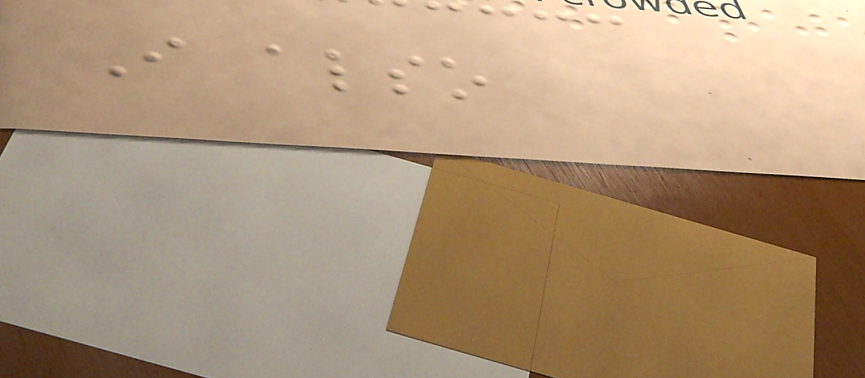I also
